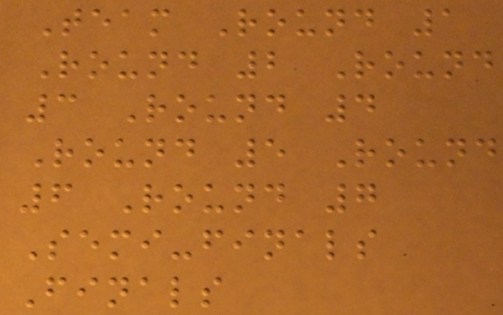Team Round 1
Round 2 Round
3 Round 4
Round 5 Round
6 Round 7
Semi-finals
Finals
